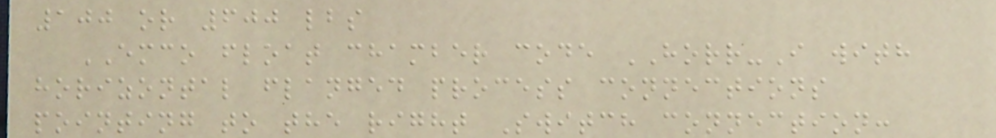100 or 600 lbs
EMCO float chamber code HORR-I with
horizontal flanged process connections
pointing to the right Switch connection:
